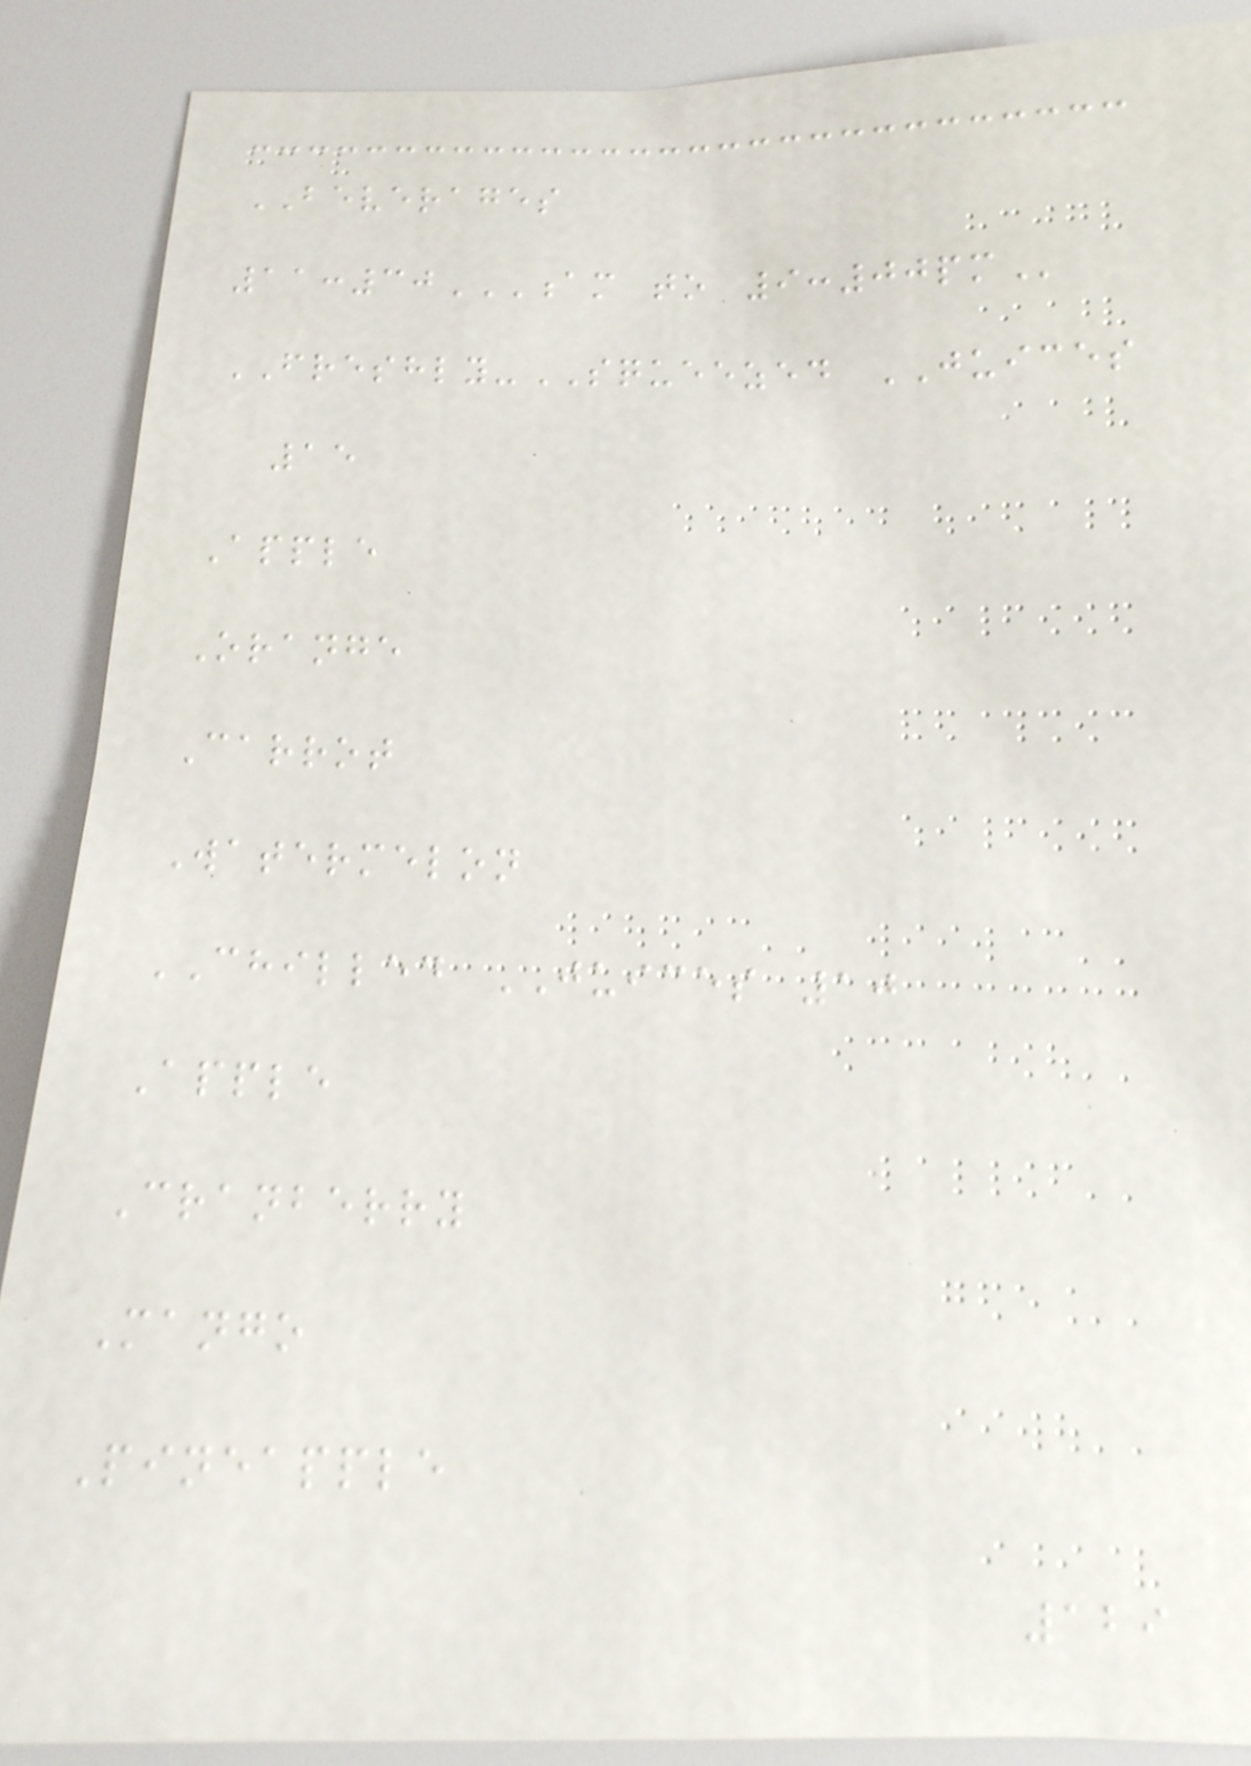BEVERAGES
11:30AM TO 9:00PM
FRESHLY-SQUEEZED JUICES
15
Apple
Orange
Carrot
Watermelon
CHILLED JUICES 10
Apple
Cranberry
Mango
Pineapple
129
